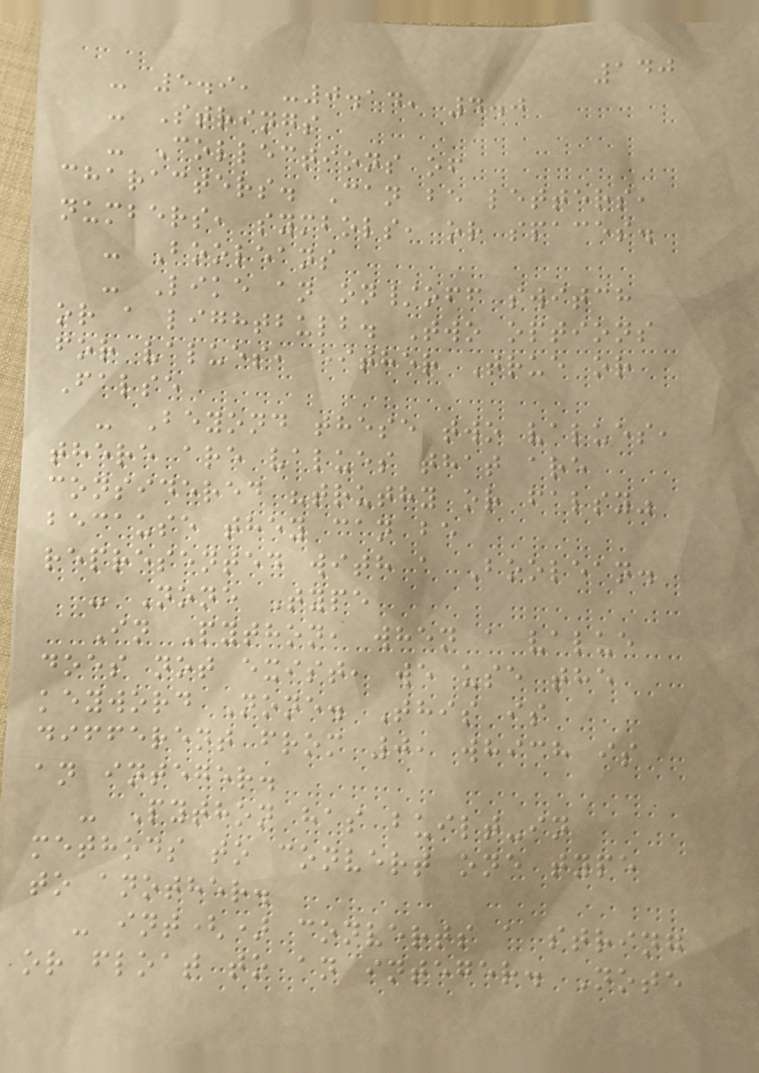140
- 5.9, -0.14, 4.0
- Strings
- Collections of
characters. Can be letters,
numbers, symbols, or spaces.
- Booleans
- Like an on/off switch
or a lightbulb. Two options
for values, either True or
False
- Beyond these two values,
there are values that are
considered "truthy or falsy"
because they can be
represented with a Boolean.
- None Type
In Python, when a value
does not exist, we use the
keyword None. This is
different from 0, which is
an integer.
- Python has built-in
methods to convert one type
to another.
- int() converts a string
or float to an integer. Note
